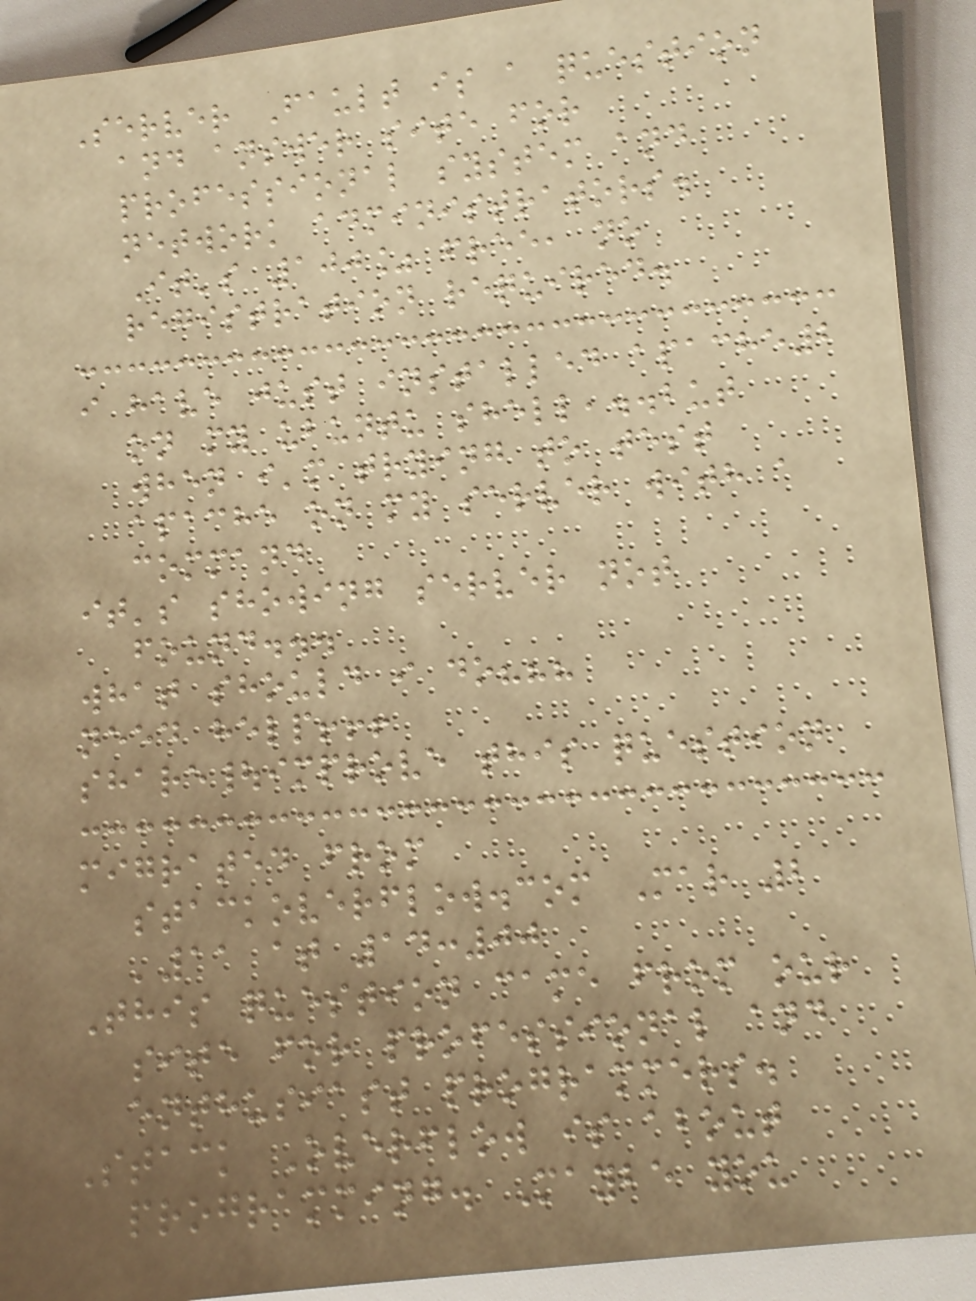Server Fault is a question
and answer site for
professional system and
network administrators.
It's 100% free, no
registration required.
i have just installed apache2
on my ubuntu shell,..but
when i'm trying to test
apache on my server with a
command
it's showing server not
found...
what should i do???
need help!!!
share|improve this question
migrated from
stackoverflow.com Mar 2
'11 at 14:00
This question came from our
site for professional and
enthusiast programmers.
Stack Overflow is about
programming. Maybe you
